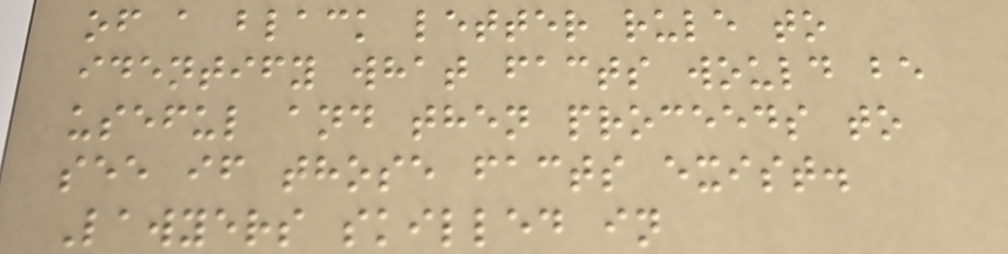of a black letter rule to
identify what facts would be
useful and then proceeds to
see if those facts exist.
Lawyers skilled in
